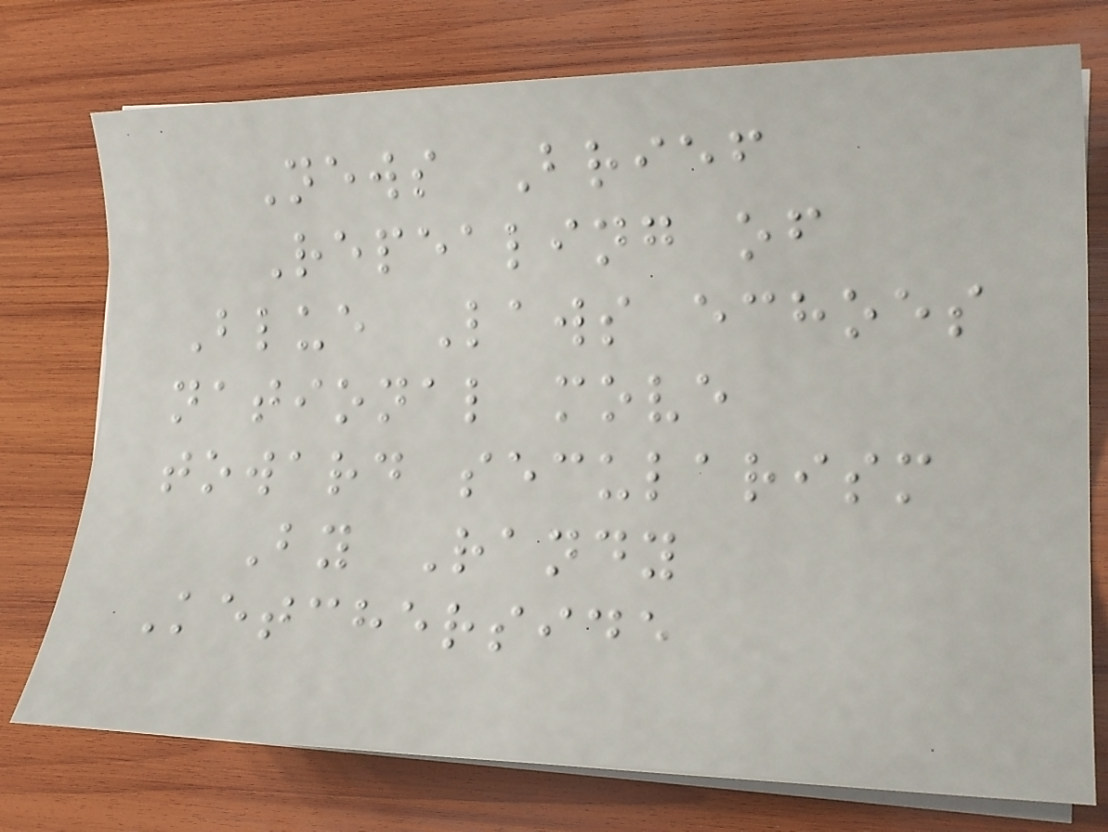News Brief
Repealing of
Blue Laws echoes
national move
toward secularism
By Randy
Ketcherside
